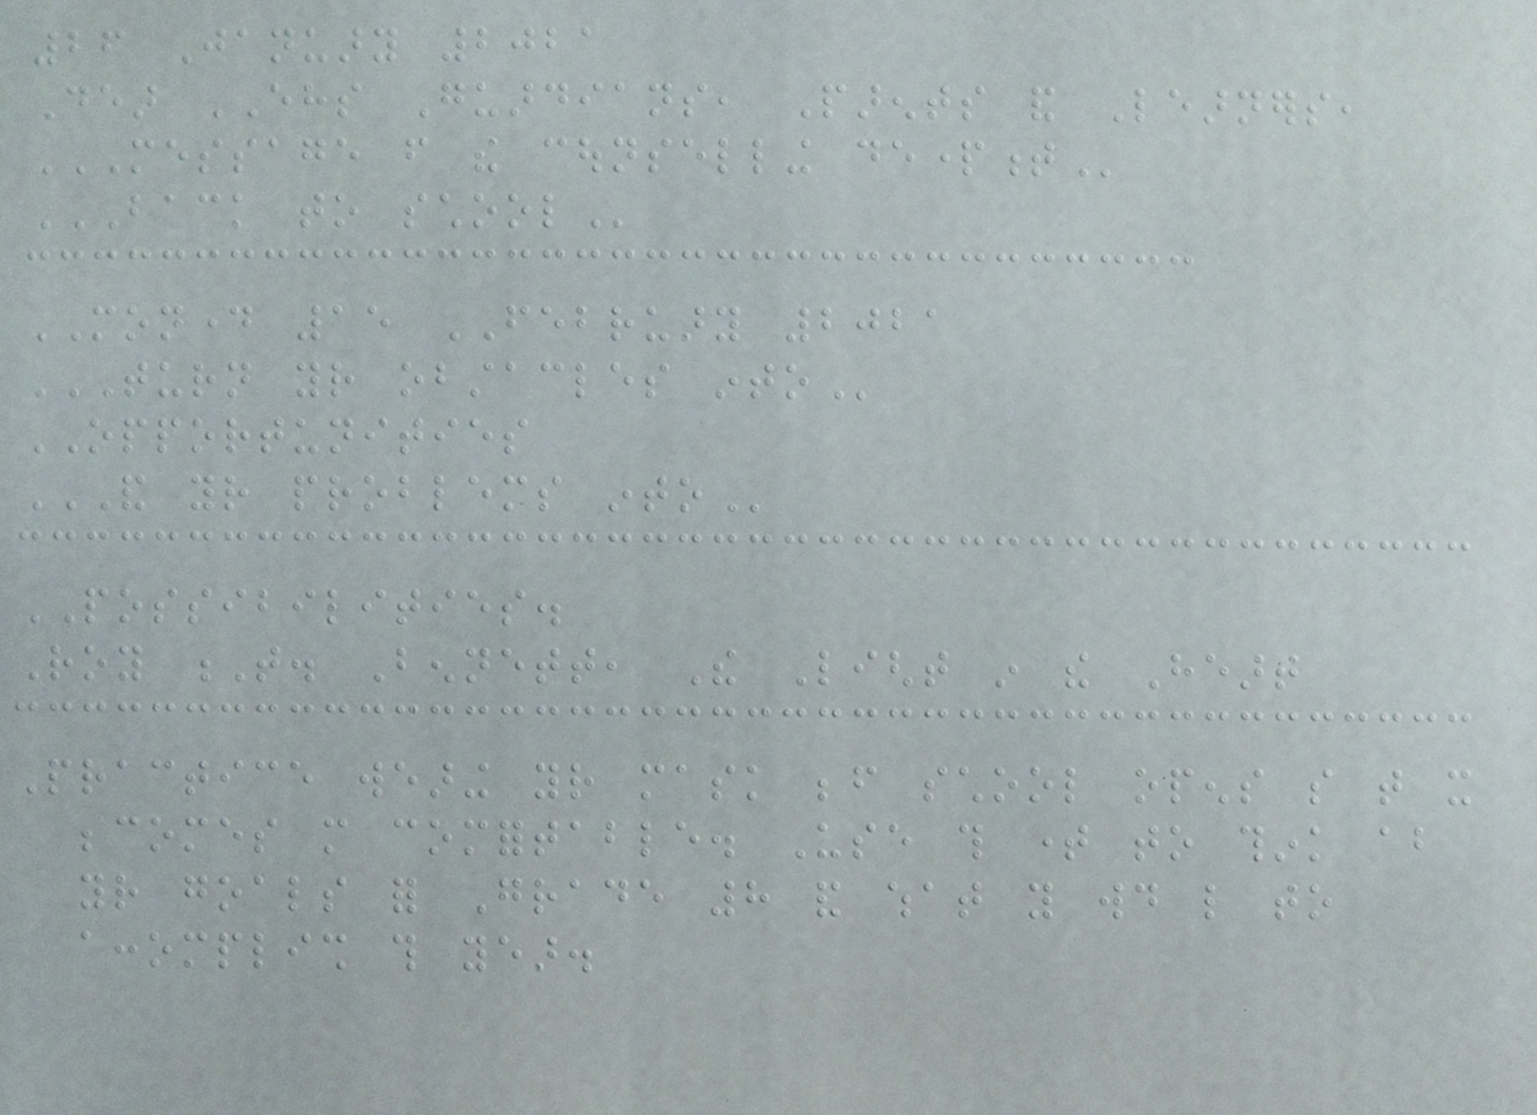26 January 2021
Dear EHS Guardians, Parents and Learners,
MESSAGE FROM THE COUNSELLING DEPARTMENT
BACK TO SCHOOL
MONDAY 15 FEBRUARY 2021
TURN YOUR OBSTACLES INTO
OPPORTUNITIES
AND YOUR PROBLEMS INTO
POSSIBILITIES.
Roy T. Bennett, The Light in the Heart
Practice wearing your mask before school opens so that it
becomes more comfortable. Use this time to think about
your goals for Grade 8 and what you would like to
accomplish this year.
